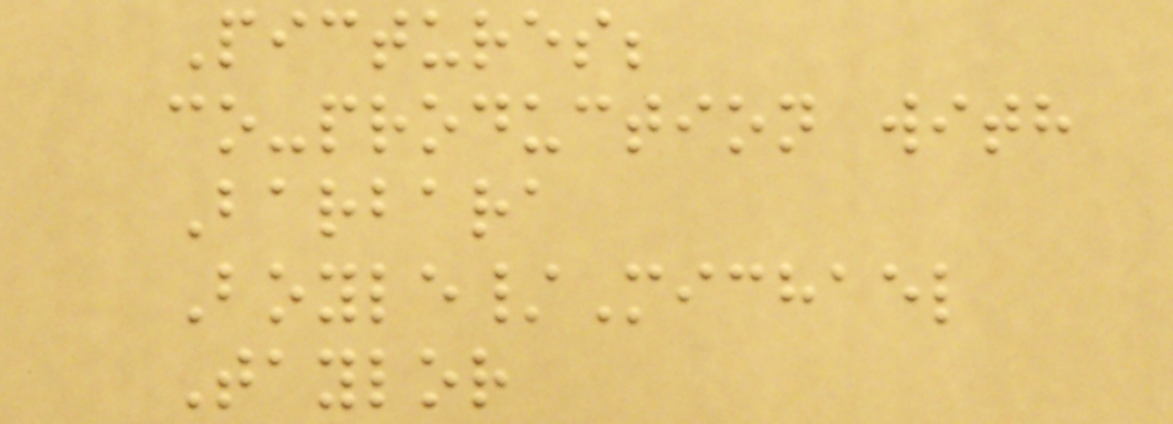Pictures;
co-production with
Barbara
Boyle/Michael
Taylor
